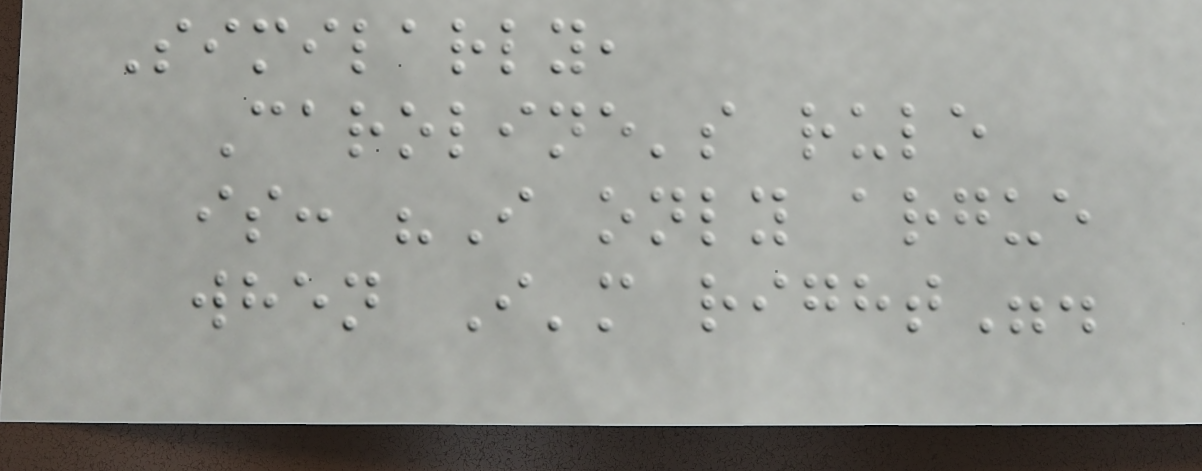Similarly,
Caroline's rule
is: "I only argue
when I'm right".
